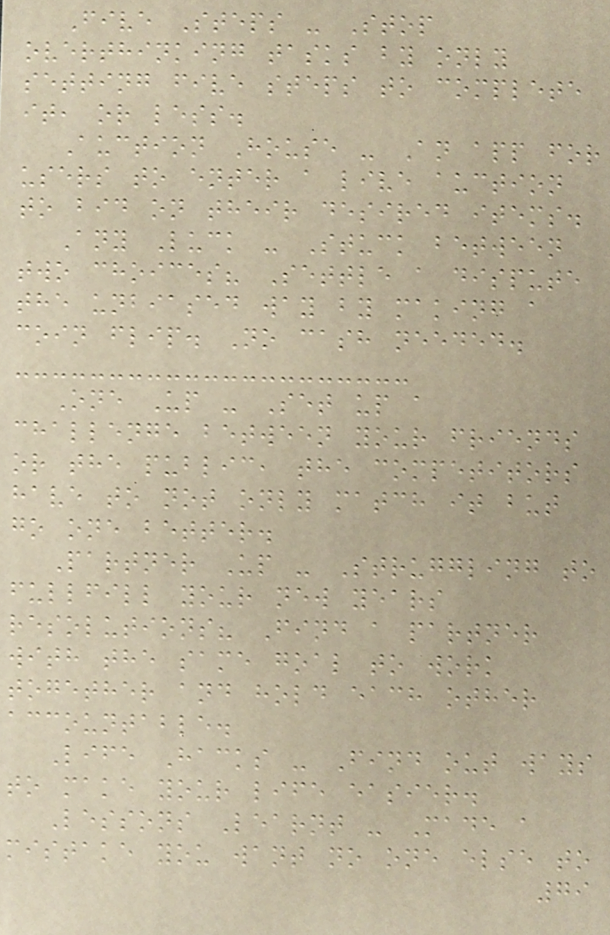Five Steps - Stop
overthinking tasks by only
setting five steps to complete
it, or less.
Auction House - An app for
users to enter a live auction
to bid on their desired items.
Any Luck - Stuck between
two choices? Settle a dispute
the unbiased way by making a
coin flip. No cash needed.
One Up - Set up a
challenge between your friends
or the public, the competitors
have to not only match it but
go one better.
Partner Up - Struggling to
fullfill your new years
resolutions? Find a partner
with the same goal to work
together and hold each other
accountable.
Life Hacks - Find out ways
to make your life easier.
Lessons Learnt - Made a
mistake you want no one else to
79
